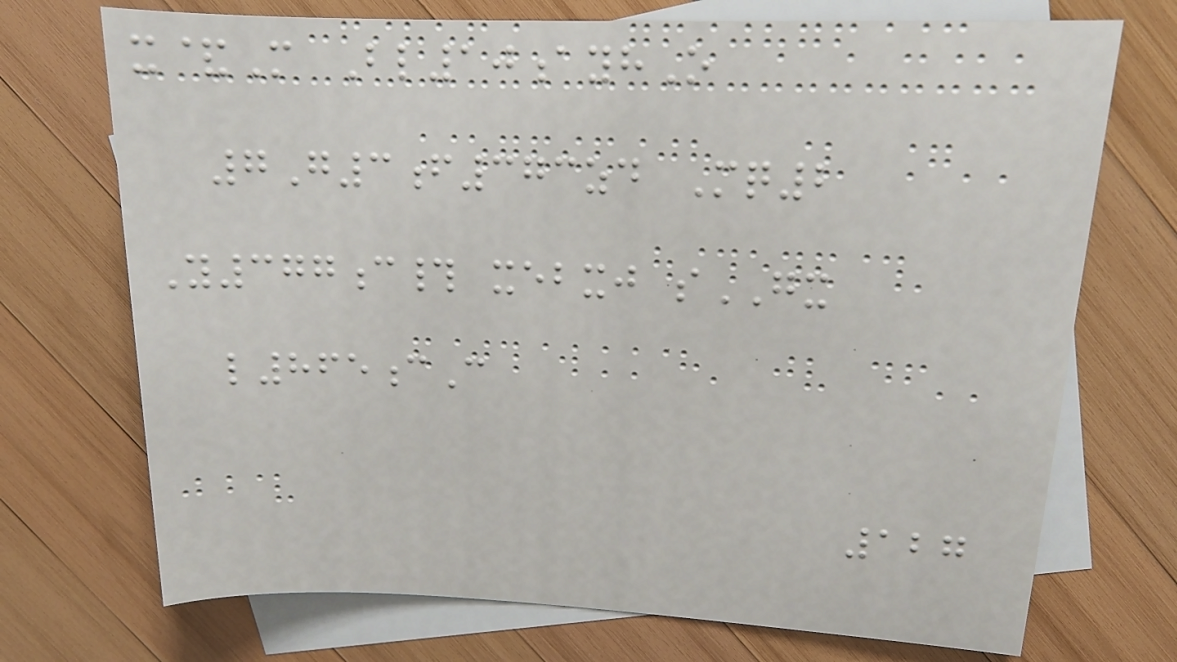x&M Bl10ayhO
7G3f373zd Mq2
Y377c# xebxj sGX
l865cC
127
